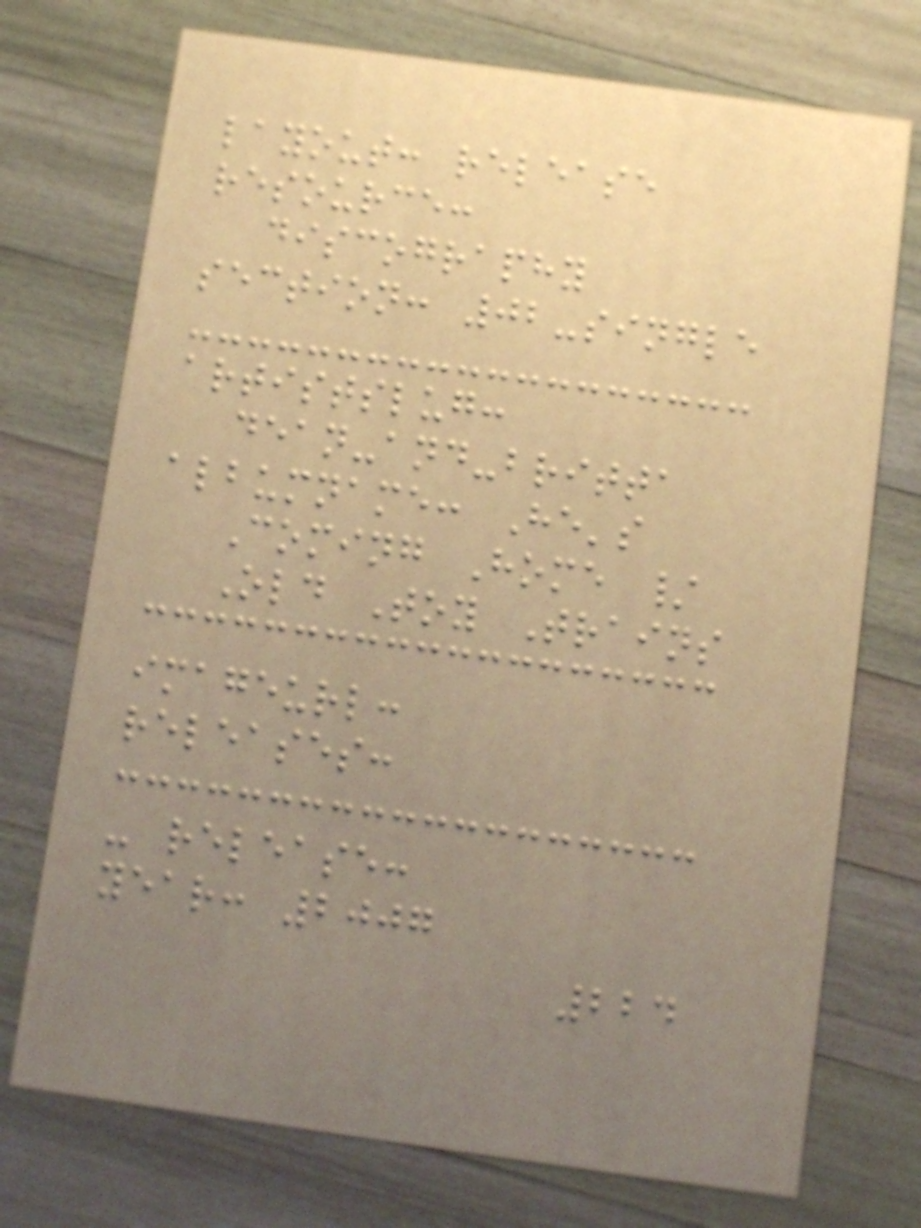layout: release
resource:
discography
section: 02-single
artistslug:
dean-and-britta
albumname: He's
Coming Home /
Old Toy Trains
imageurl:
releases:
- release:
year: 2007
224
